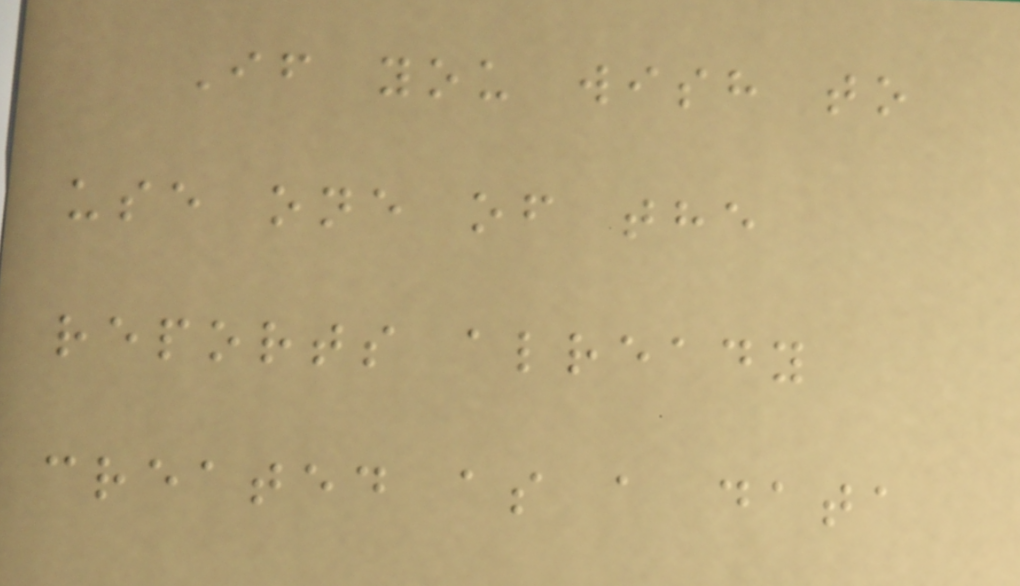If you wish to
use one of the
reports already
created as a data
